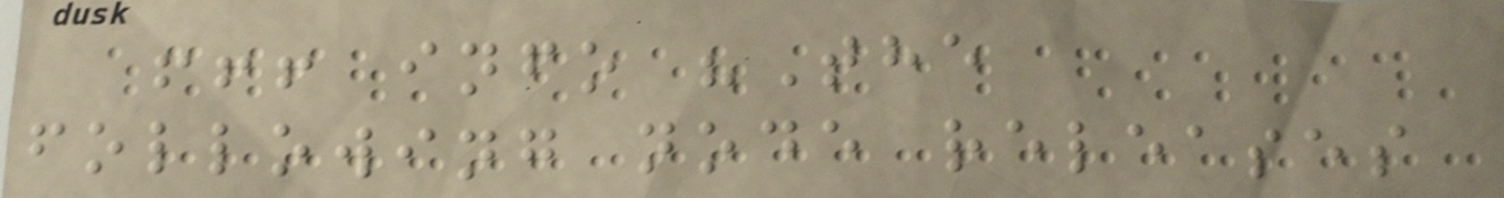!!! info "The
following node releases
